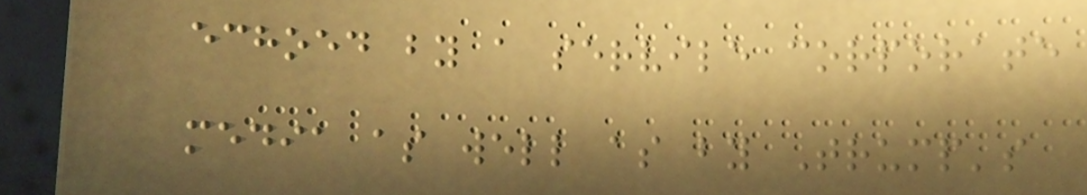echoed by a servile corporate
media as well as by Trump's
